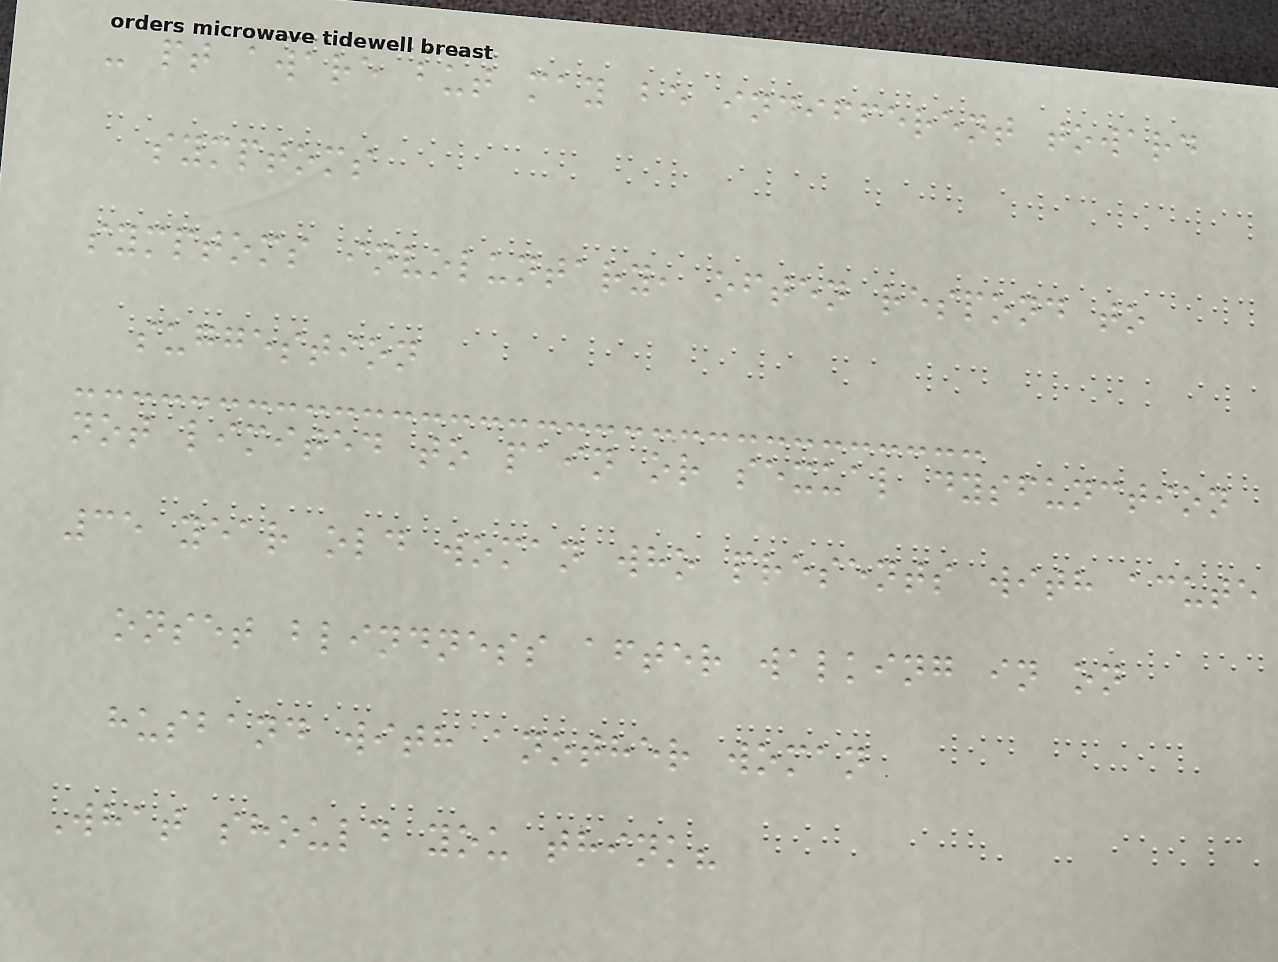- pt aware but may be indifferent toward
symptoms
symptoms involuntary, often respond to
suggestion
not limited to pain or sexual dysfunction
35 year old woman who presents with acute
onset blindness after walking in on
husband with another woman
What should you think?
